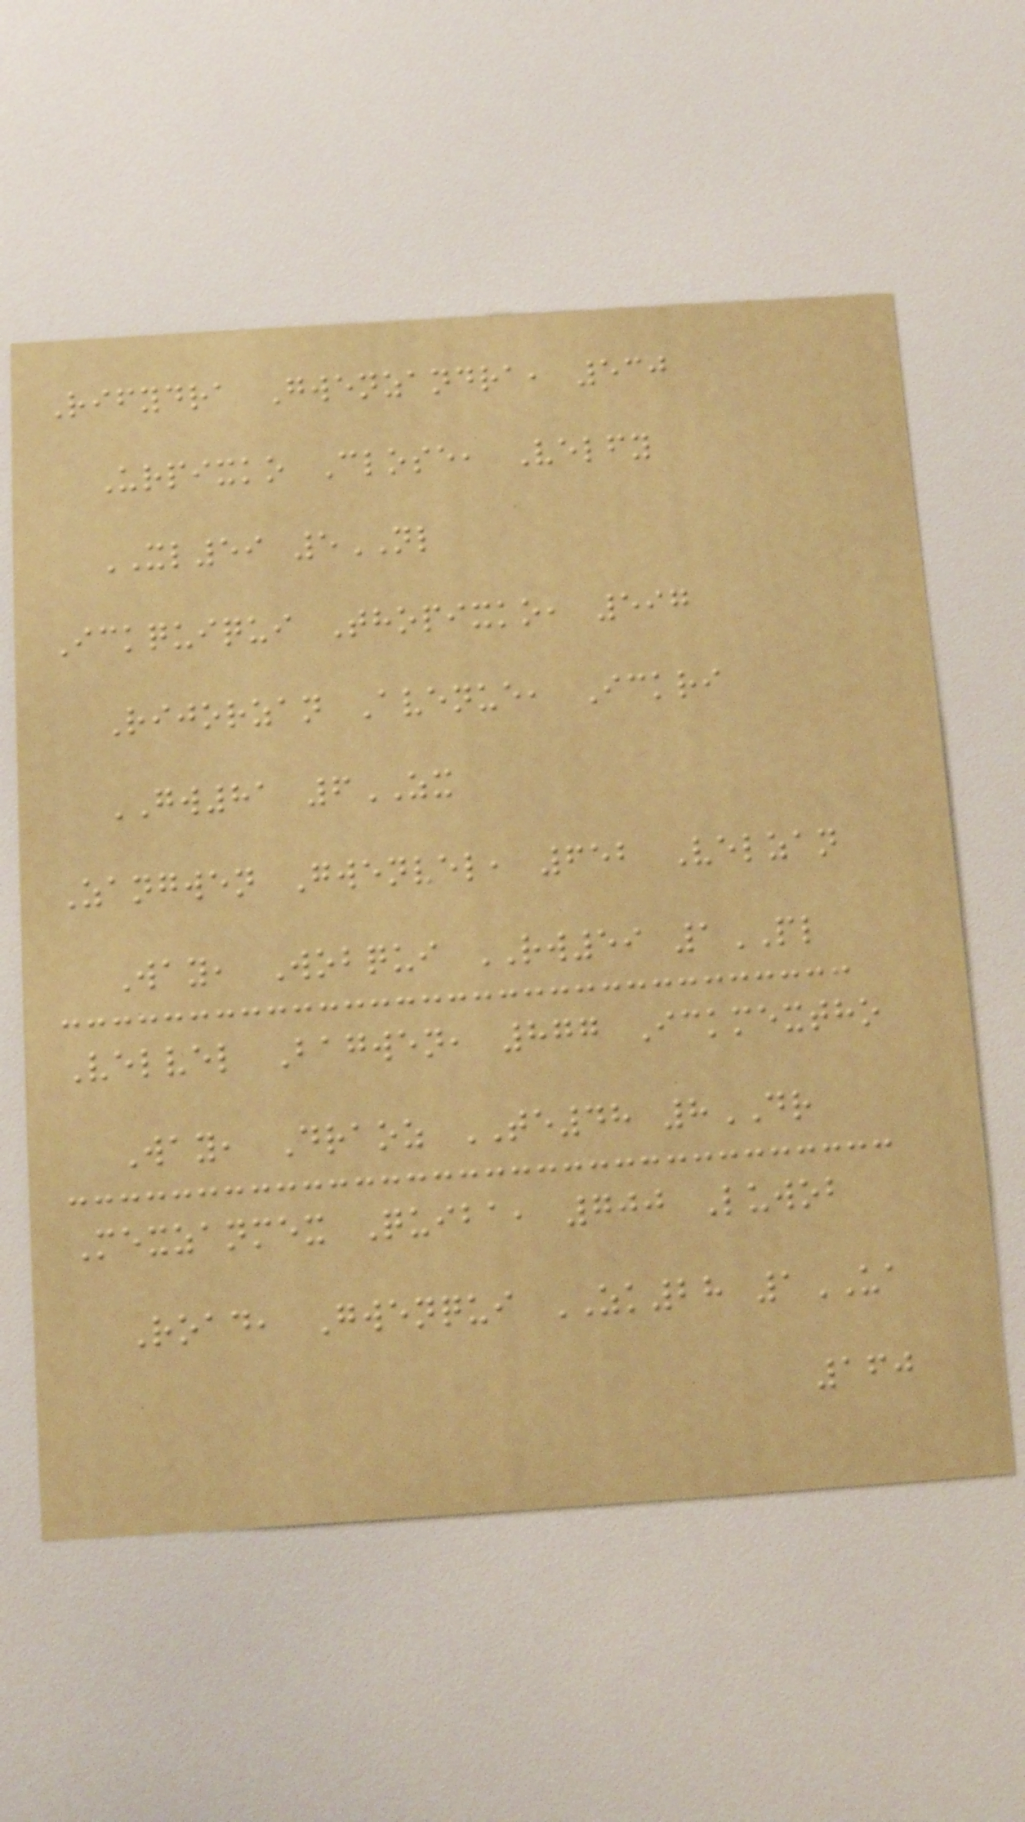Rifydra Gwenzandra, 530
Urpixko Close, Velfy
XL59 5NL
Ickquiqui Thopixko, 597
Rijorzan Avenue, Ickri
GW81 6ZX
Zangwen Gwenvel, 652 Velzan
Way, Wobqui RW59 1PL
Velvel Bagwen, 877 Ickmextho
Way, Draoz TE48 8DR
Mexzanmex Quiba, 700 Luwob
Road, Gwenqui ZK28 1UA
160
